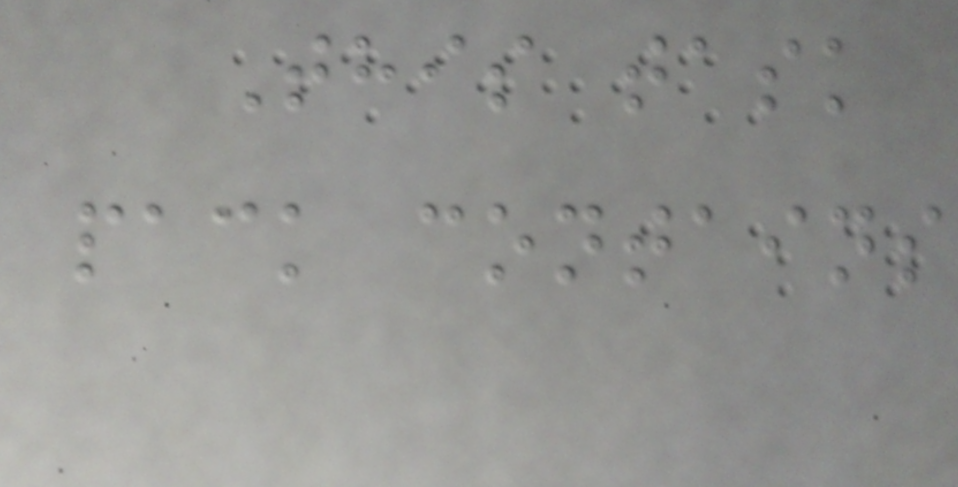This task
pack contains
